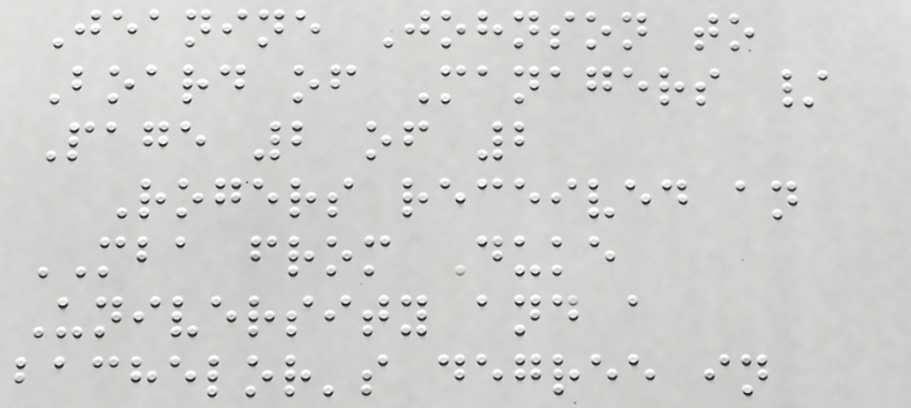Jeanine Johnson to
Board of Managers /
Page 2 of 2
Rogers received an
MBA from Duke
University and a
bachelor's degree in
